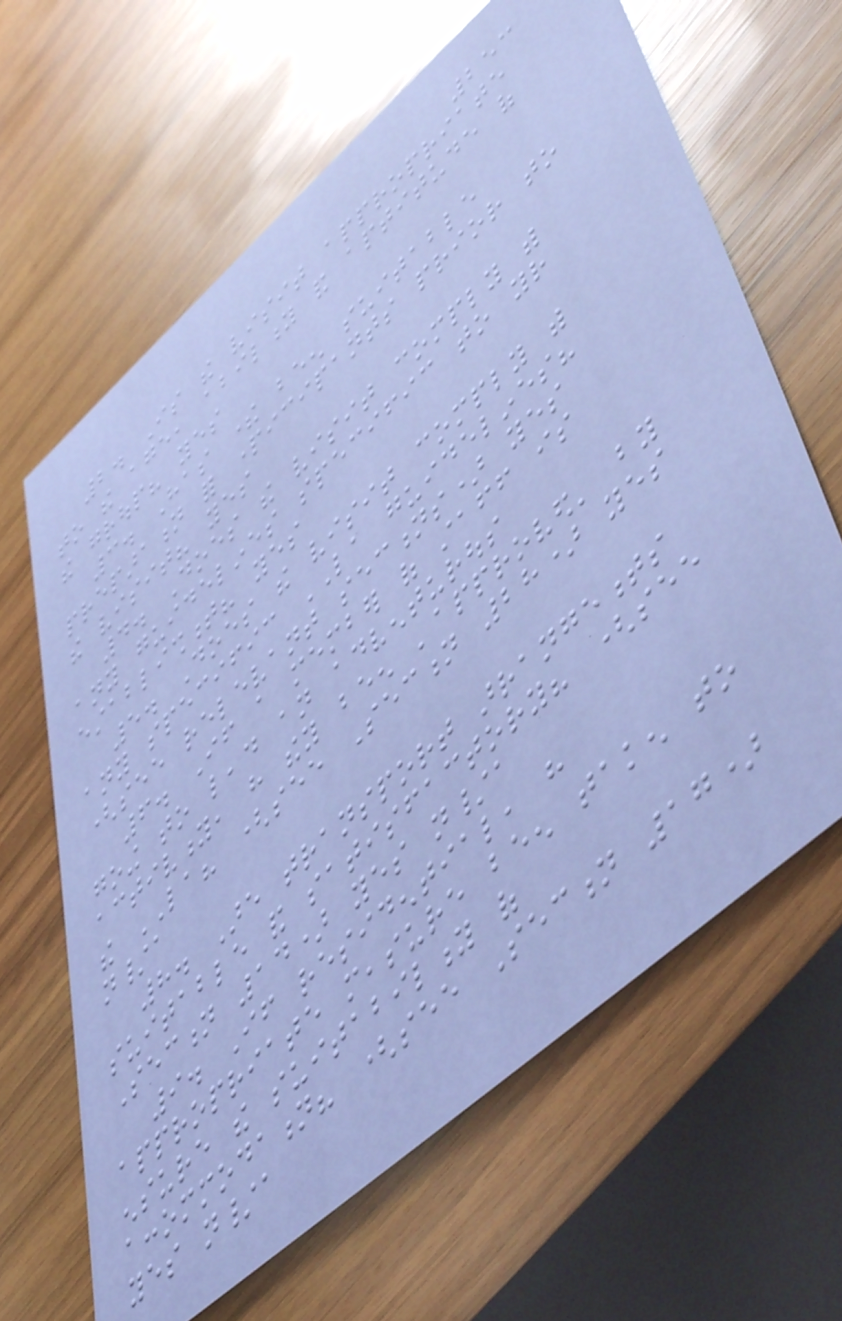253
2. Is the visit appropriate
to the age, ability and aptitude of
the group? yes
3. Has there been suitable
preparation for participants prior to
the visit? yes
4. Does the visit comply with
any guidelines specific to your
establishment? yes
5. Does the visit comply with
any specific LA guidelines?
(see relevant sections) yes
6. If a member of staff is
going to lead an adventurous
activity, have they been 'approved' by
the LA? (see Section 28) yes
n/a
8. Are transport arrangements
suitable and satisfactory? (see
Section 14) yes n/a
9. If residential, have
appropriate measure been taken to
ensure the suitability of
accommodation? (see Section 17)
yes n/a
